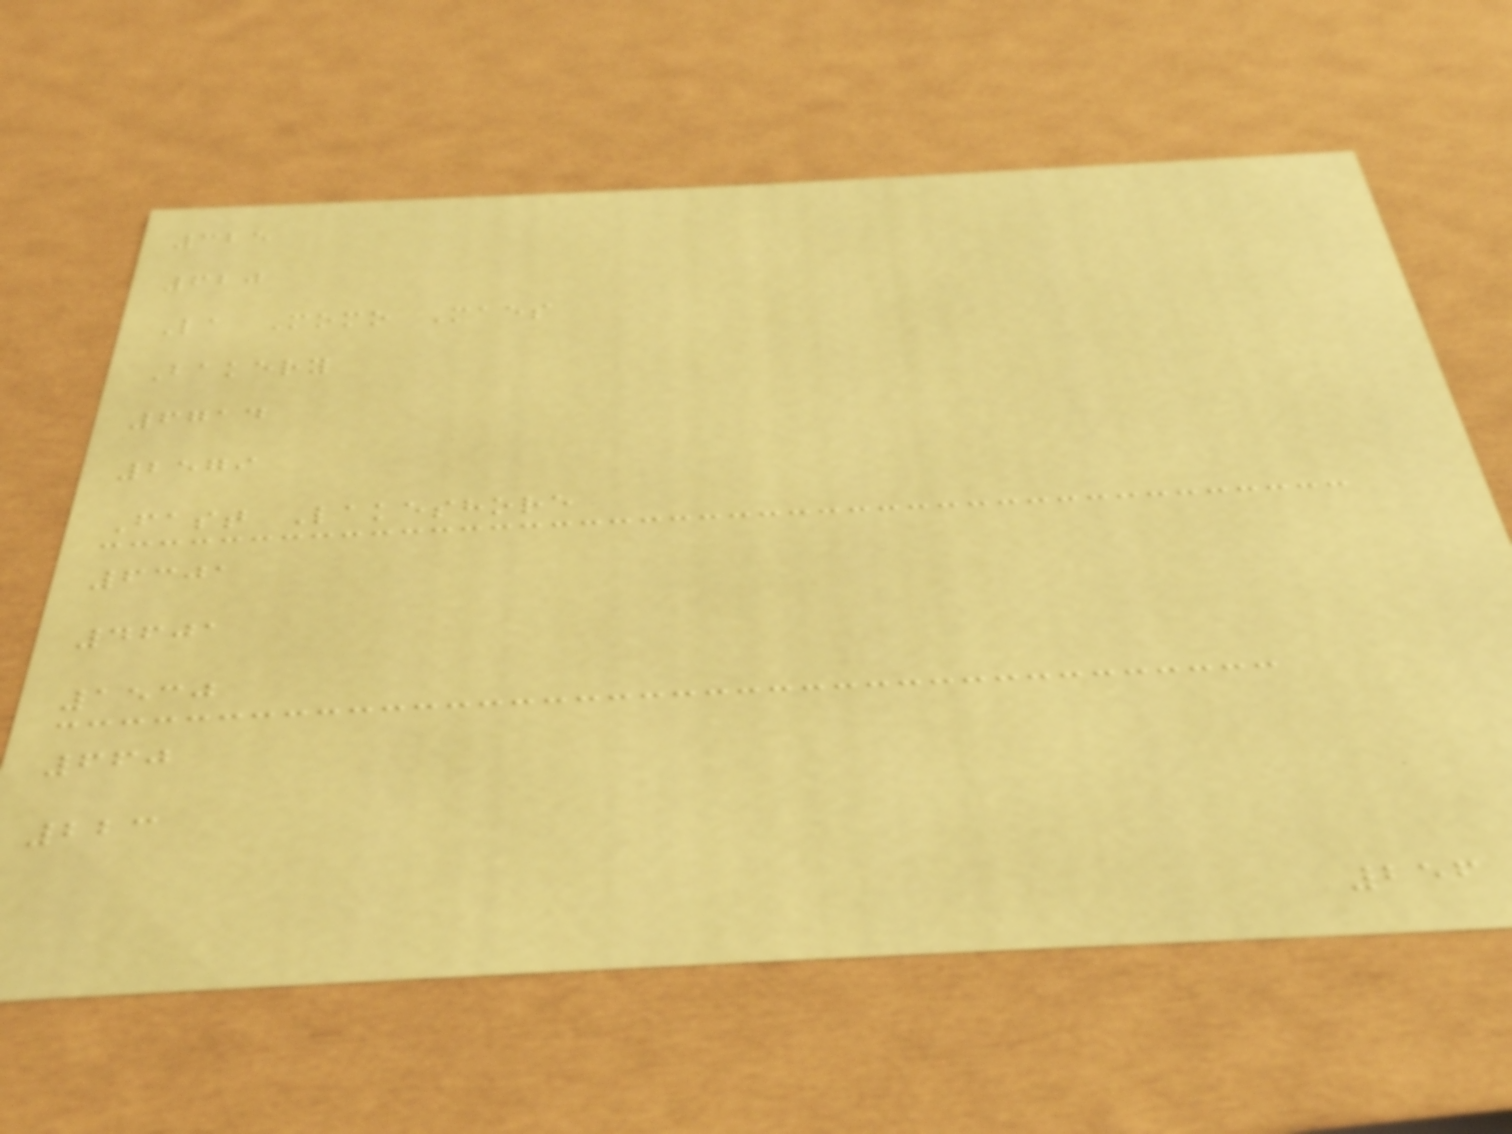325
620
La Momo Maes
Bakery
6714
2579
Fast Lakeshore
6301
4601
1530
660
223
256
